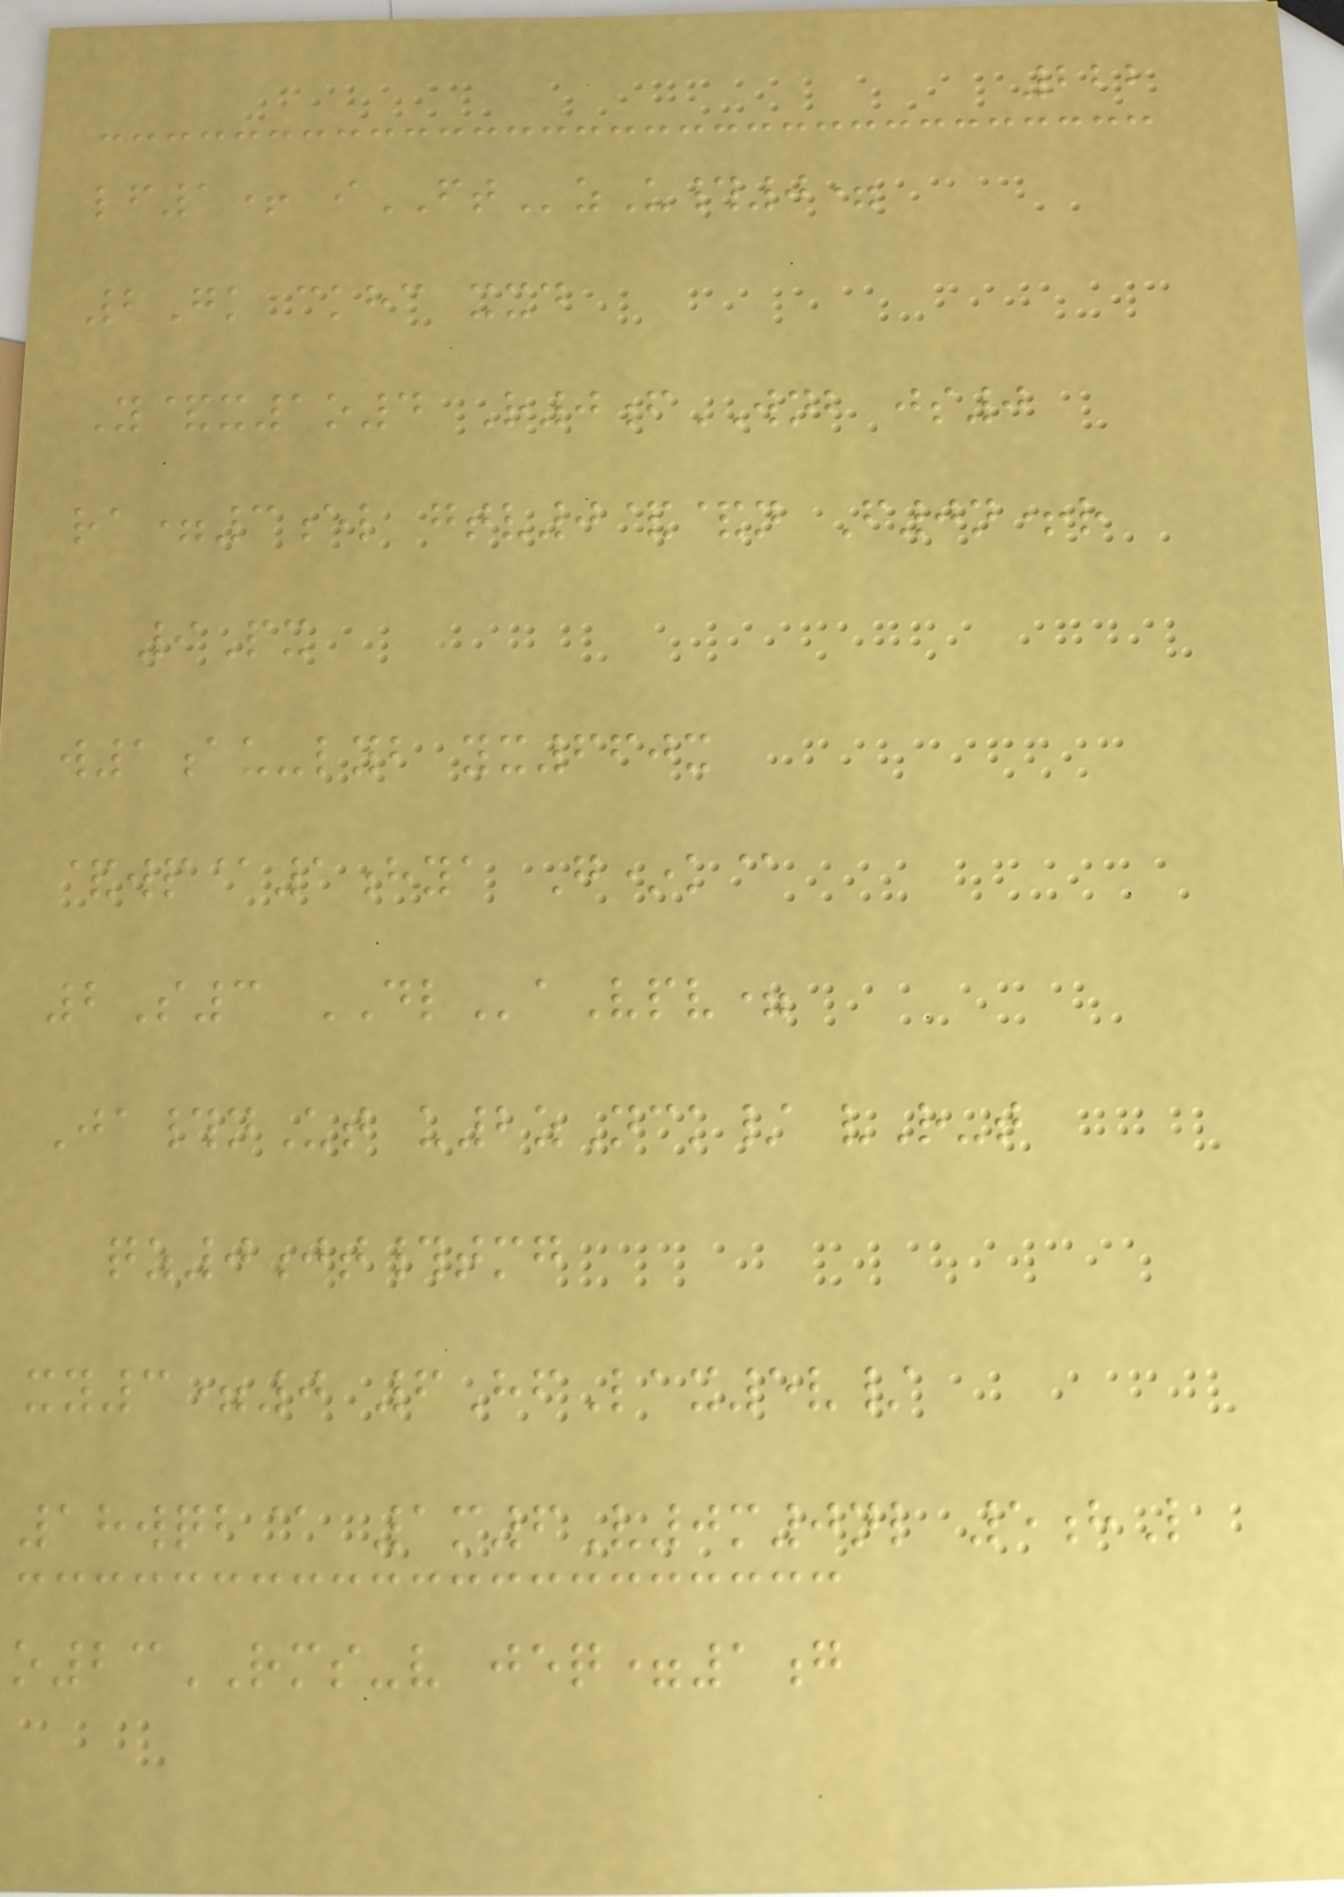222
lf1+ iFTzU#0=
2Gk ckhc xxd
Y&x1o4 R0fWNB js0
ra=3el gtv0&&n F0n+r
9Px
w1au-lyb yx660x
&wp@1hya G*k@
2S3 DLaVpv=
Ja#nUt u2zNck/ vR-t
qz0jt#tmg
xy3=0 6HfLax5v/
18wqb@ 1m6V0m0nl 5hL
o23RMS-v jeq=1g
